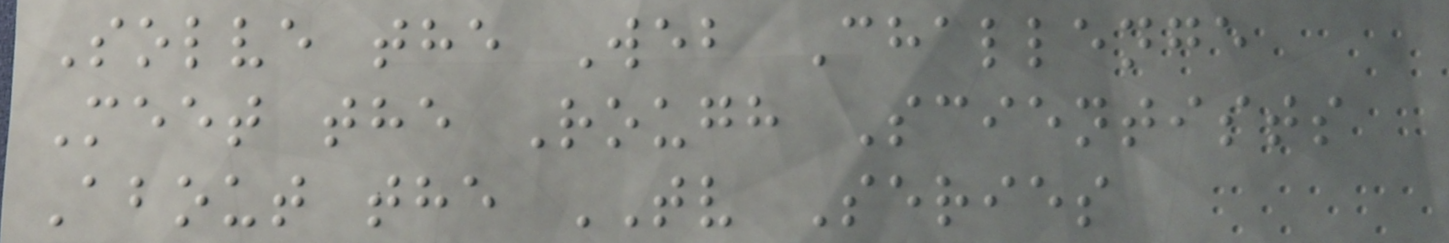Solve the Web Challenge
Meet the Rough Scientists
About the TV Series
